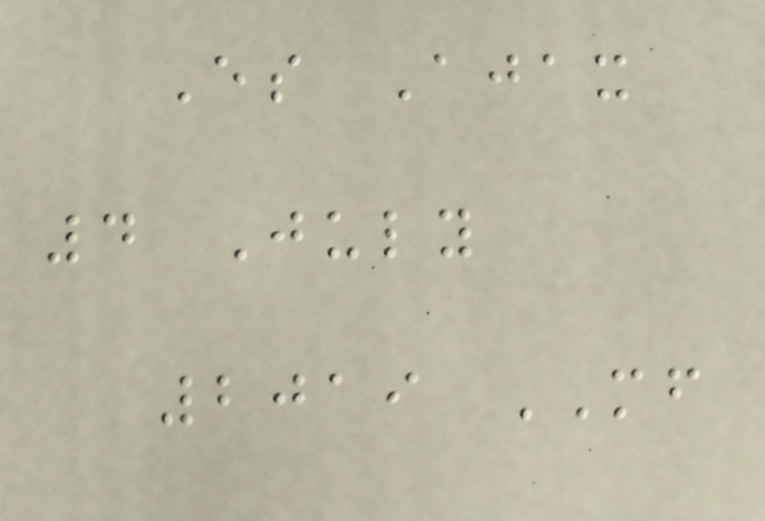Es Ajax
4 July
2019 MF
